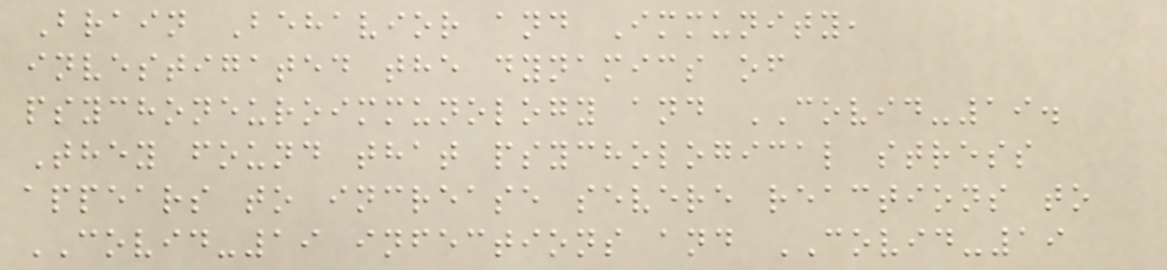Brain Behavior and Immunity,
investigated the dynamics of
psychoneuroimmunology and COVID-19.
They found that psychological stress
appears to increase severe reactions to
COVID-19 infections and COVID-19
